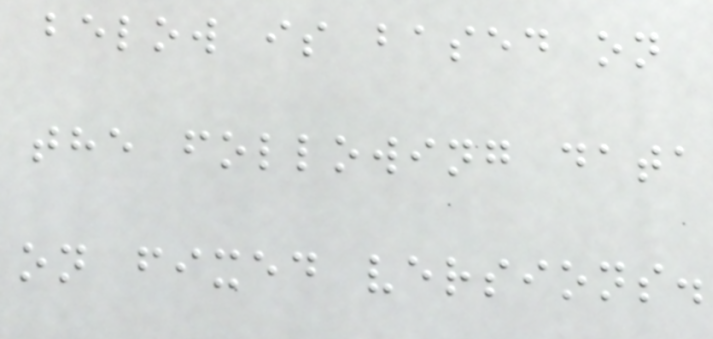below is based on
the following data
on fixed versions.
